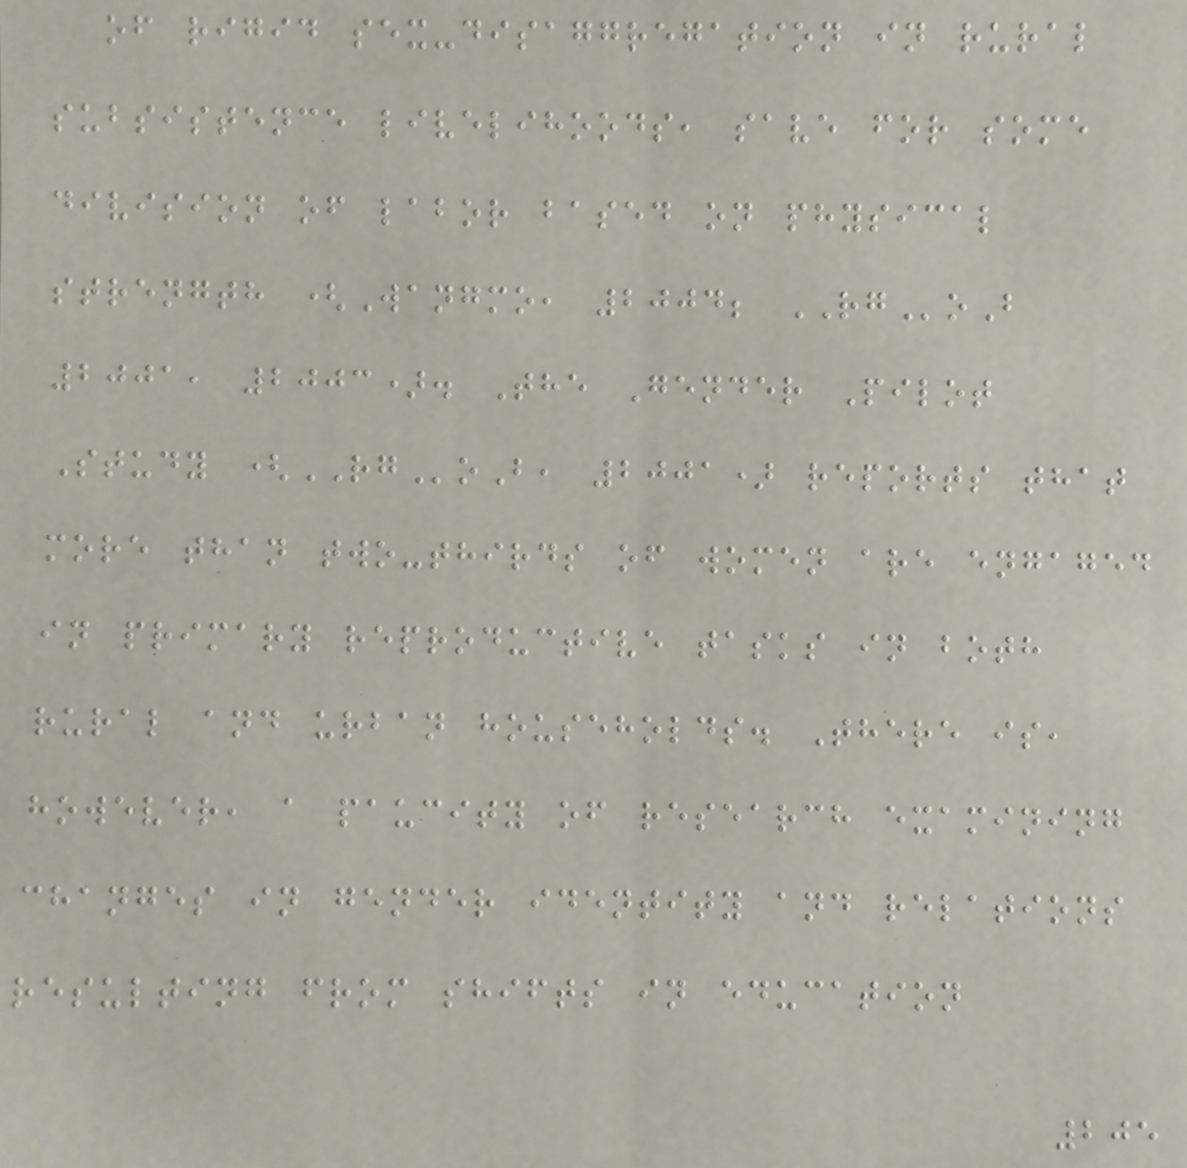of rigid sex-disaggregation in rural
subsistence livelihoods, save for some
division of labor based on physical
strength (Wangmo, 2004; RGoB
2001, 2003). The Gender Pilot
Study (RGoB, 2001) reports that
more than two-thirds of women are engaged
in primary reproductive tasks in both
rural and urban households. There is,
however, a paucity of research examining
changes in gender identity and relations
resulting from shifts in education
205
